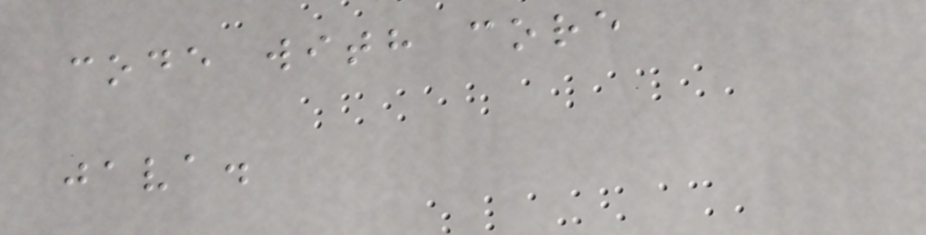code with core
java.
